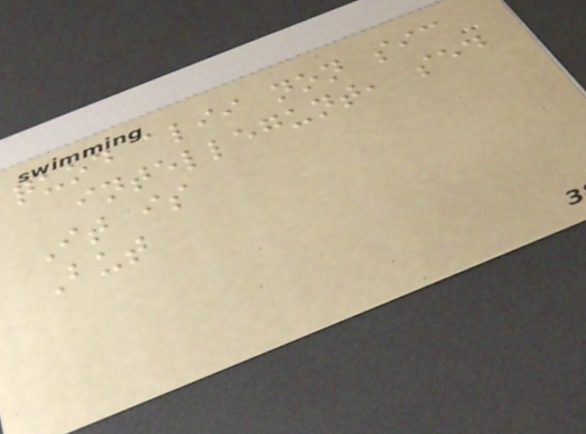quod alii non sic
intellegunt, sed
It is
But
